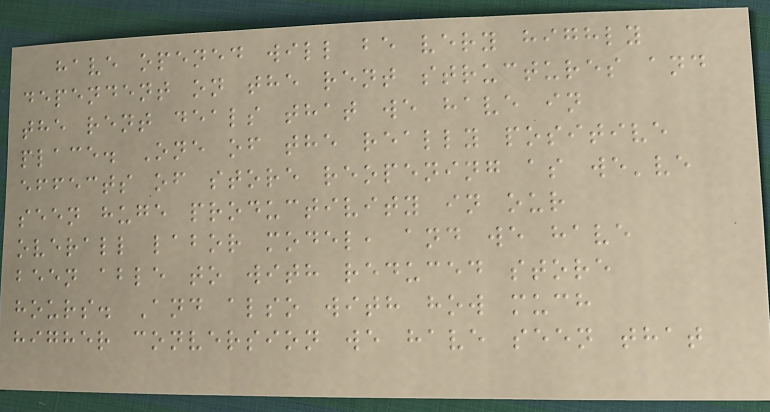have opened will be very highly
dependent on the rent structures and
the rent deals that we have in
place. One of the really positive
effects of store reopening as we've
seen huge productivity in our
overall labor model, and we have
been able to with reduced store
hours. And also with how much
higher conversion we have seen that
